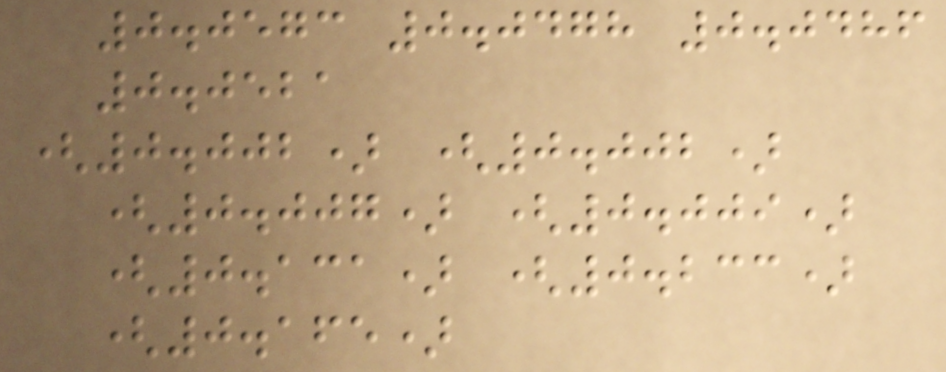0.0573 0.0478 0.0486
0.0521
(0.002) (0.002)
(0.007) (0.009)
(0.131) (0.233)
(0.165)
